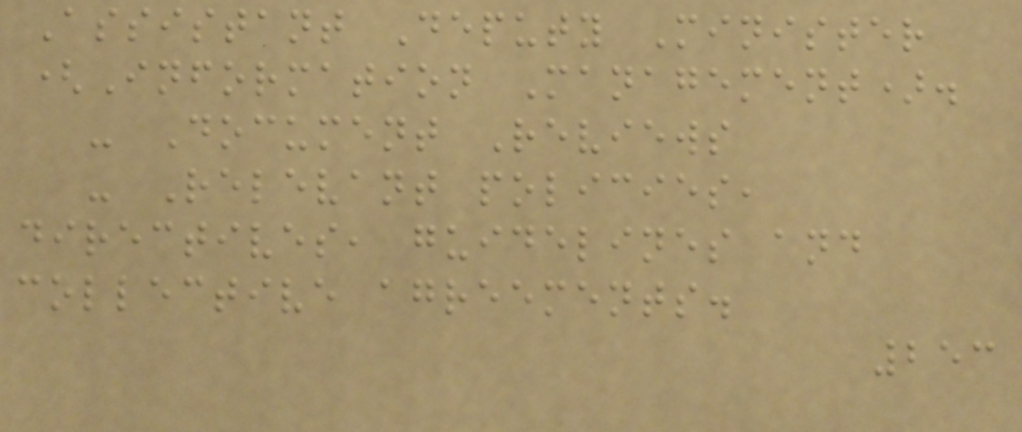Assistant Deputy Minister
(Information Management).
- Document Reviews
- Relevant policies,
directives, guidelines and
collective agreements.
253
